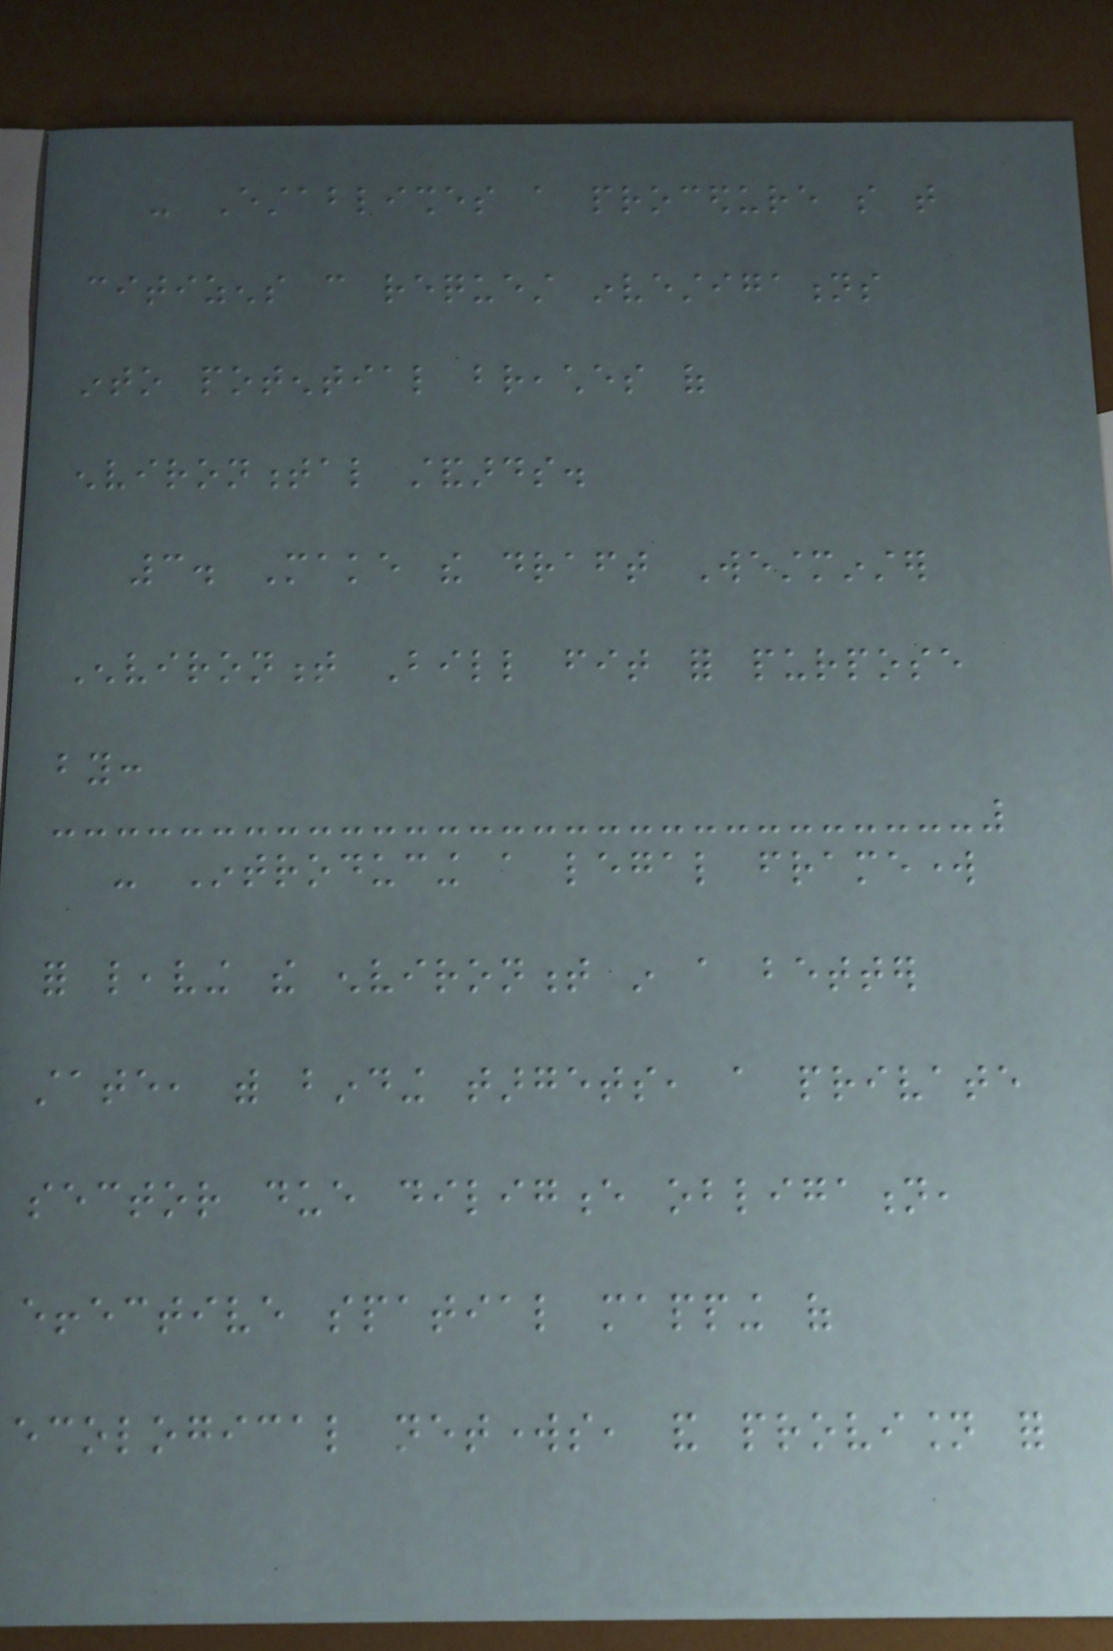- Establishes a procedure so that
citizens can request investigations
into potential breaches of
environmental standards.
3. Make the draft Westminster
Environment Bill fit for purpose
by:
- Introducing a legal framework
for leaving the environment in a better
state, with binding targets, a private
sector due diligence obligation,
effective spatial mapping of
ecological networks, and provision for
